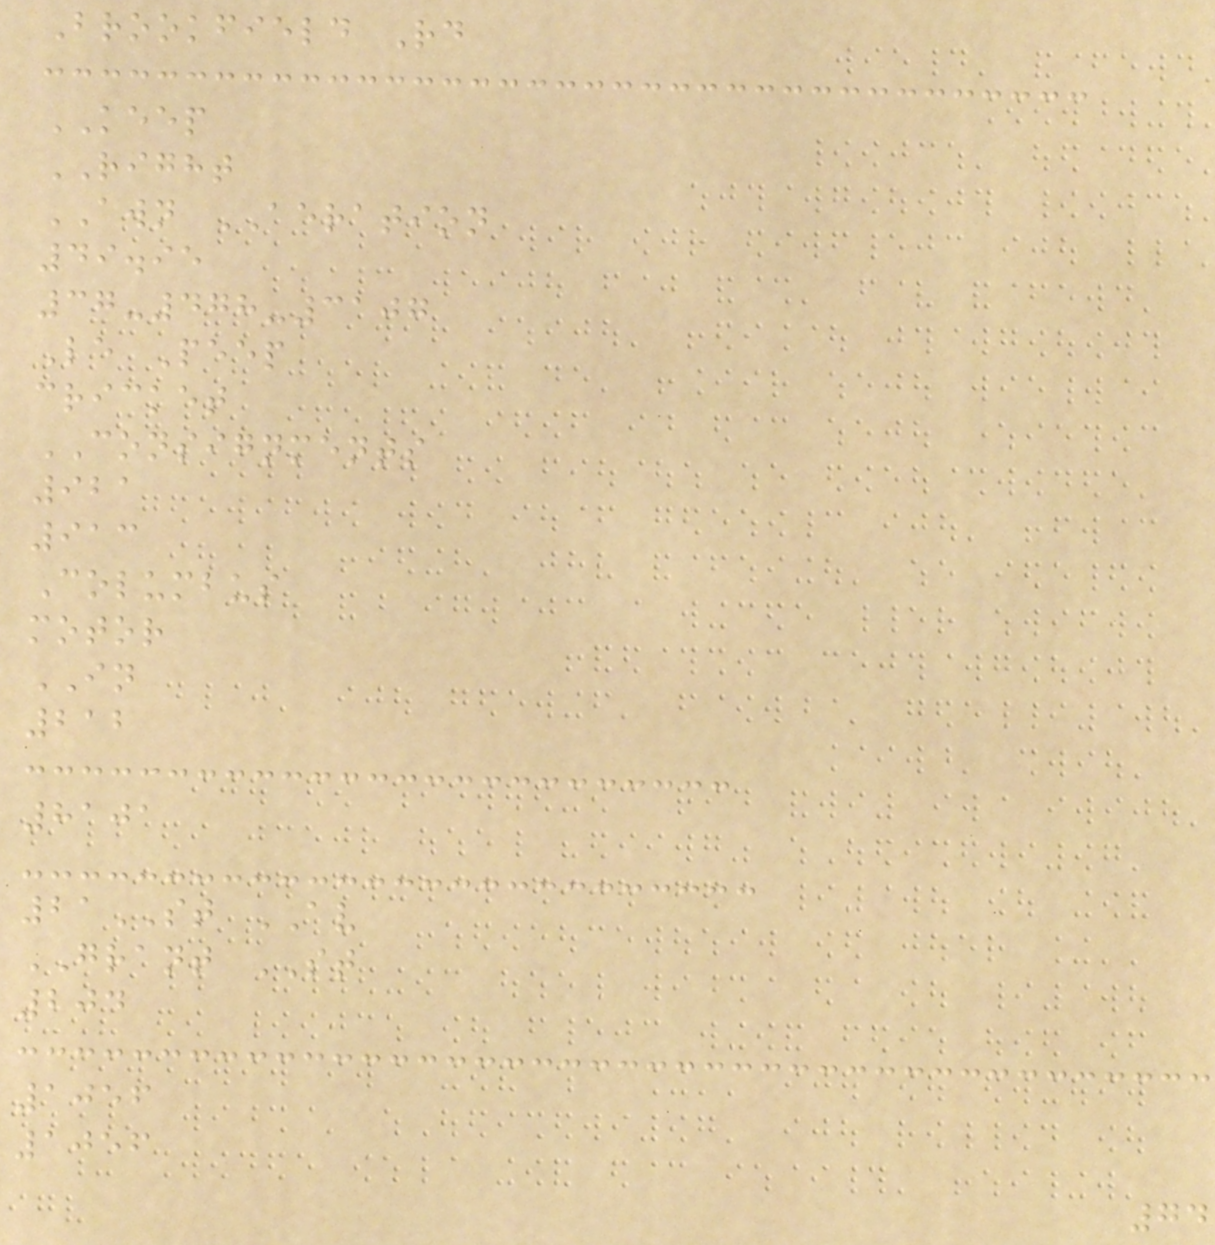Brookfield Rd
KEEP
RIGHT
AWN AERATION
49.95
37-478-3107
Le Peep
cricket
CONSIGNMENTS
921
913
Columbus
motor
IN
212
8101
21ST AV
GRANT ST
204
1056
1056
74
